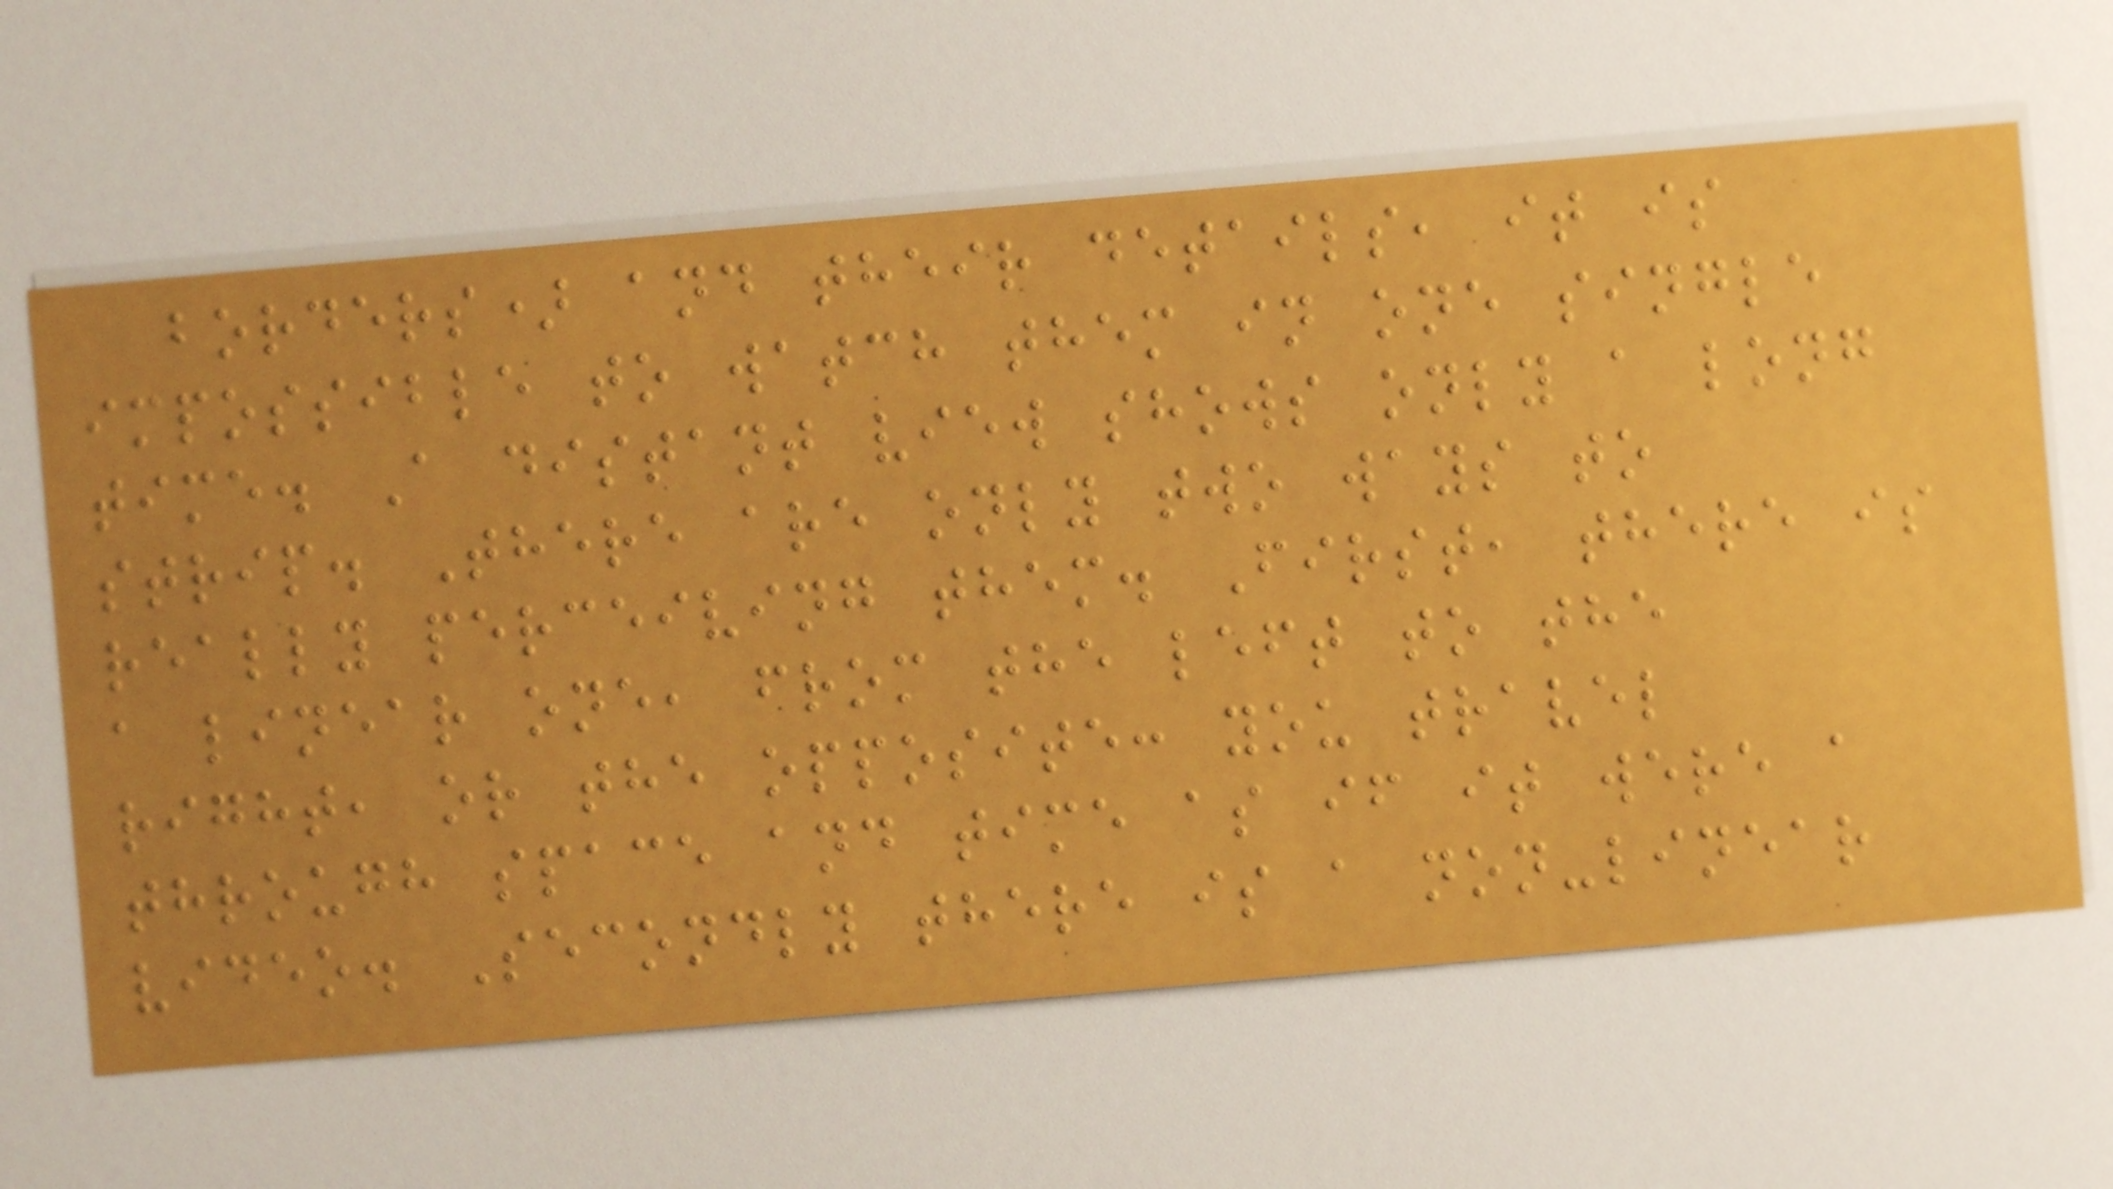borders) and their details, it is
impossible to watch them in one single
time. A distant view shows only a long
strip. There are only two ways to
really perceiving them. First, there is
a linear one, from the left to the
right, or the opposite: you travel
through space and time as if it were a
video. Secondly there is a non-linear
